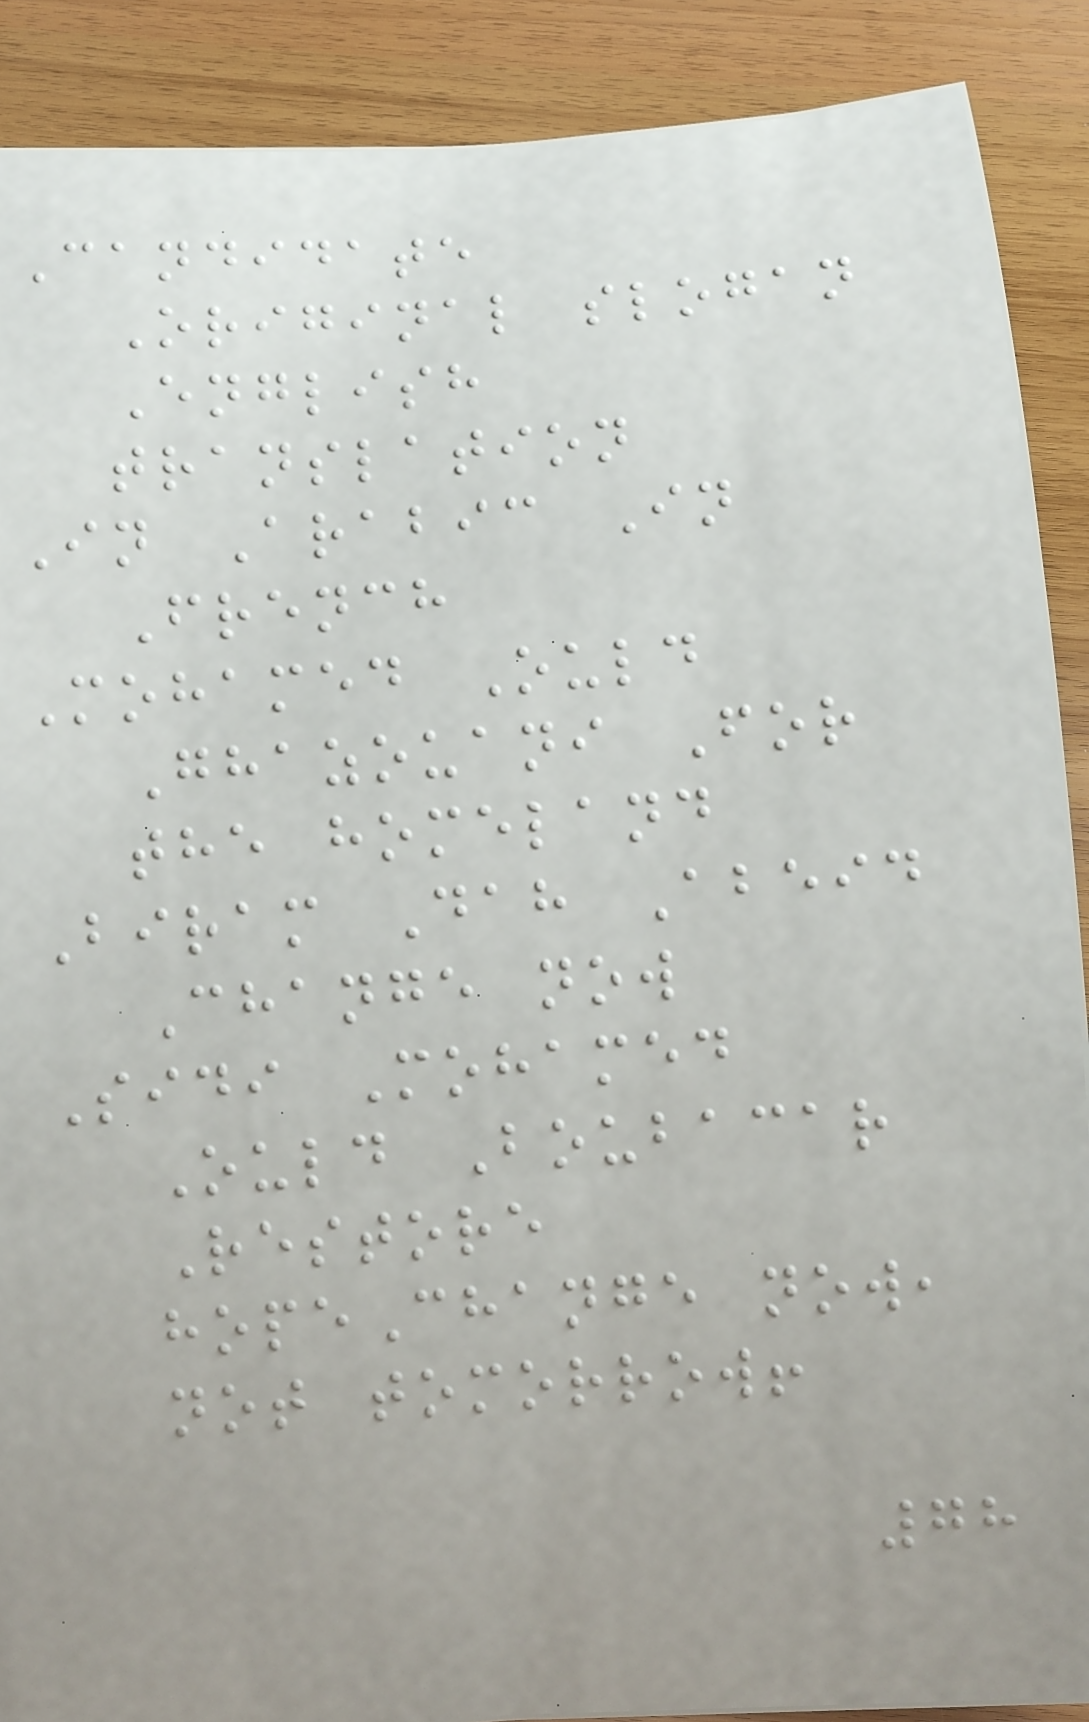Candidate
Original slogan
English
translation
In Arabic In
French
Mohamed Ould
Ghazouani For
the homeland
Biram Dah Abeid
Change now
Sidi Mohamed
Ould Boubacar
Restore
hopeChange now,
not tomorrow!
78
